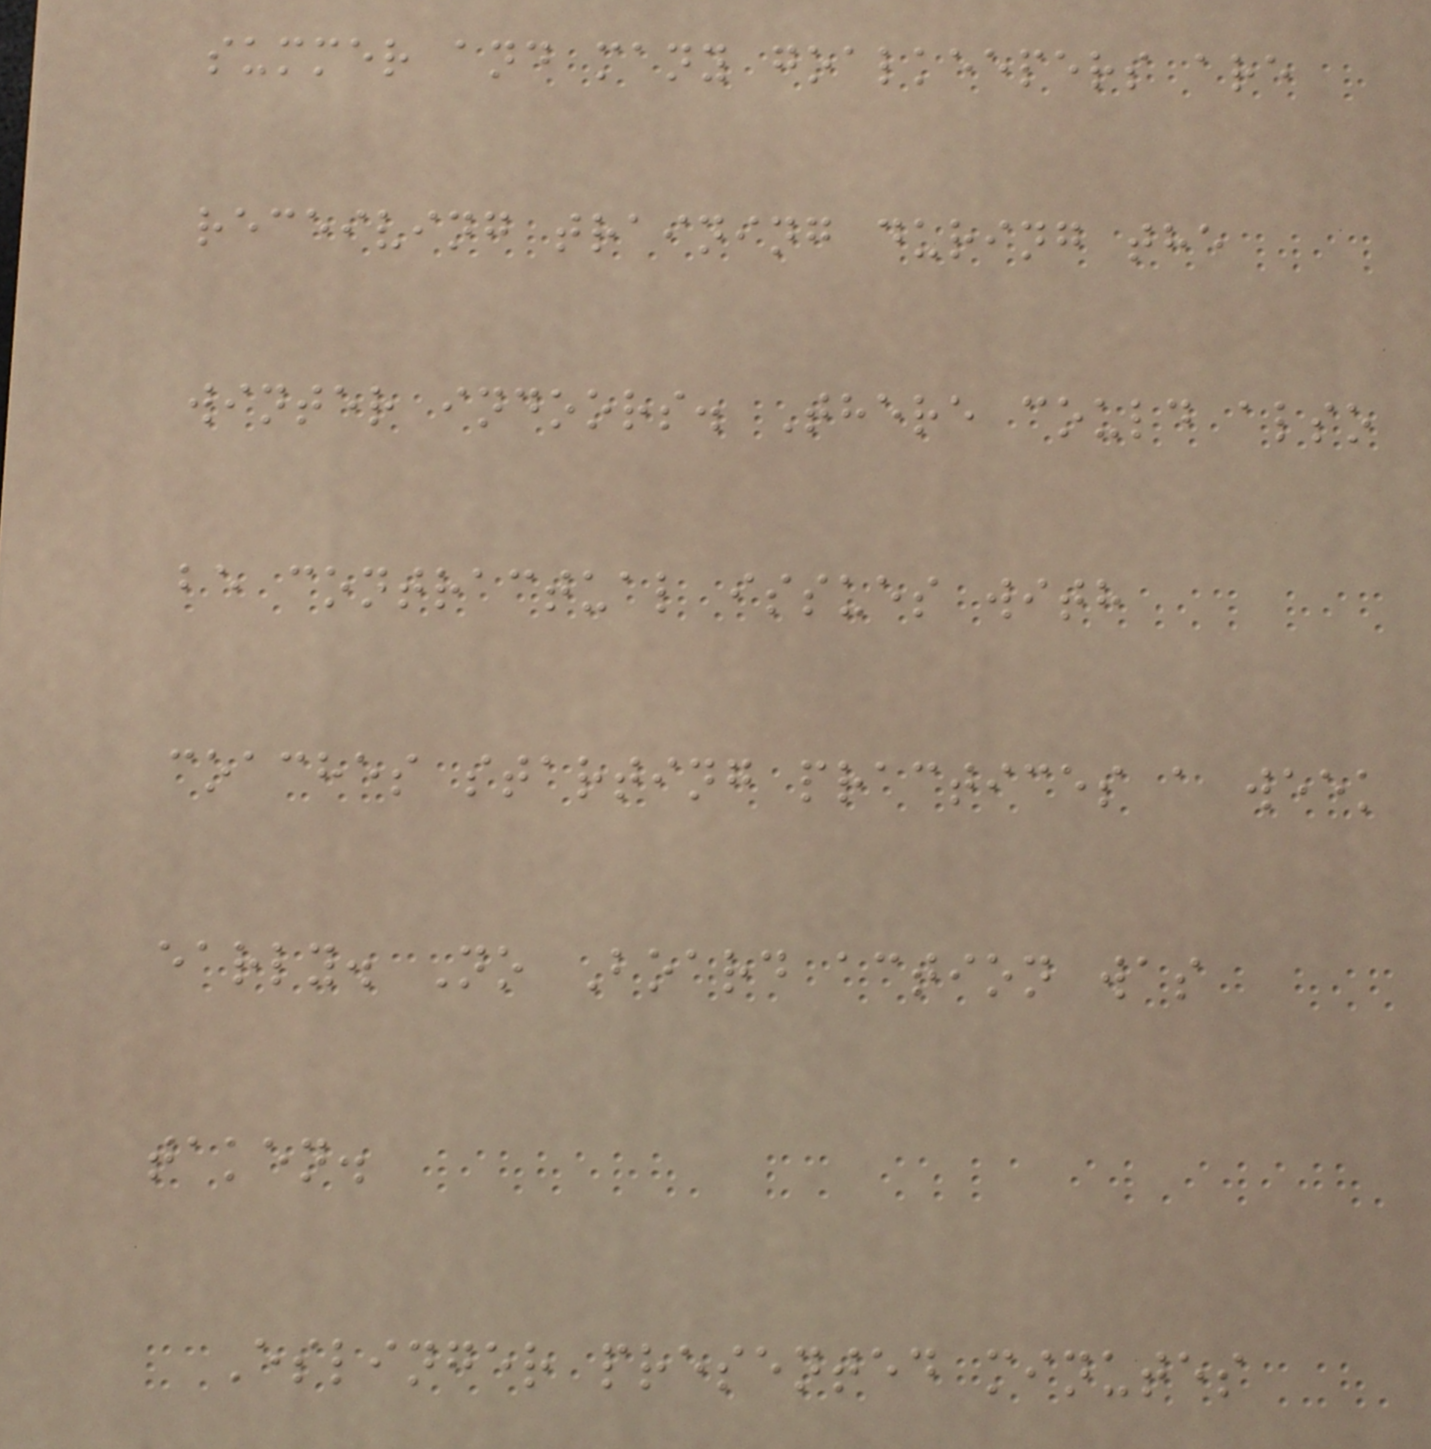summer and many goalkeepers are
receiving training during the
winter indoors. There could also
be contractual issues with
coaches starting practices a week
early. No Board action was
taken.
Eslinger presented minutes
